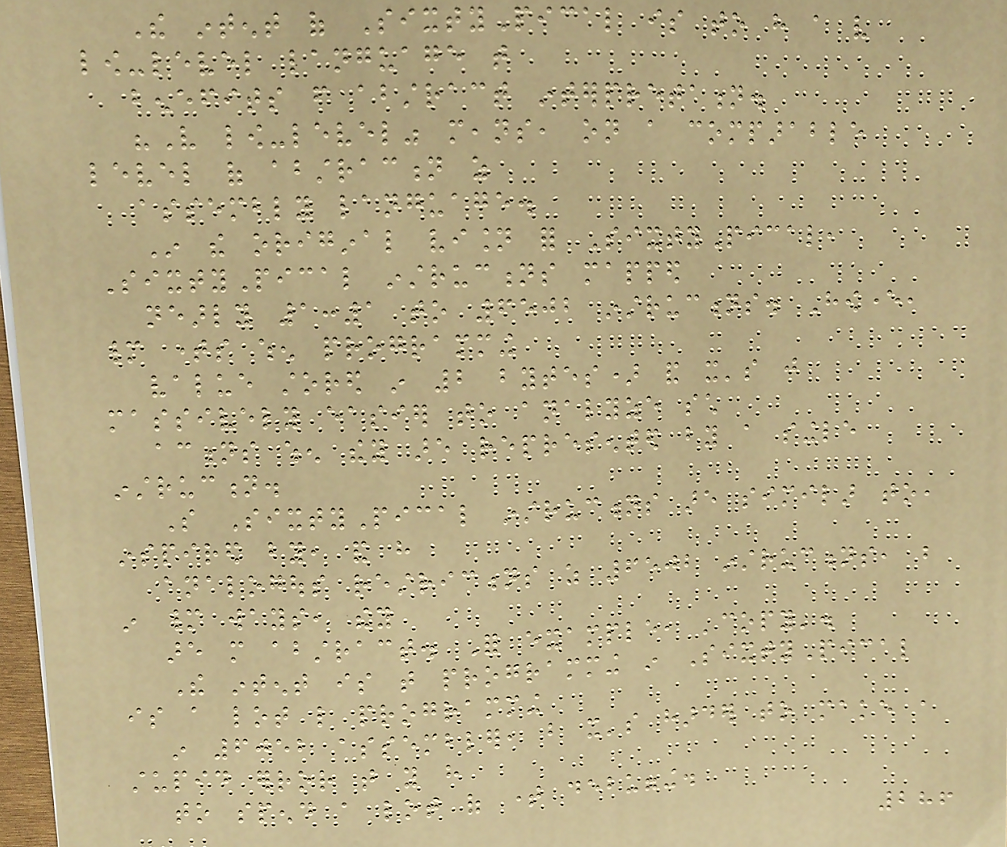The intent of SixtyPical is to have a very
low-level language that
benefits from abstract interpretation.
"Very low-level" means, on a comparable
level of abstraction as
assembly language.
In the original vision for SixtyPical,
SixtyPical instructions mapped
nearly 1:1 to 6502 instructions. However,
many times when programming
value stored in 2 bytes) and it's just
massively easier to analyze such
actions when they are represented by a single
instruction.
So SixtyPical instructions are similar to,
inspired by, and have
analogous restrictions as 6502 instructions, but
in many ways, they
are more abstract. For example, 'copy'.
The intent is that programming in SixtyPical
is a lot like programming
in 6052 assembler, but it's harder to make a
stupid error that you have
to spend a lot of time debugging.
286
